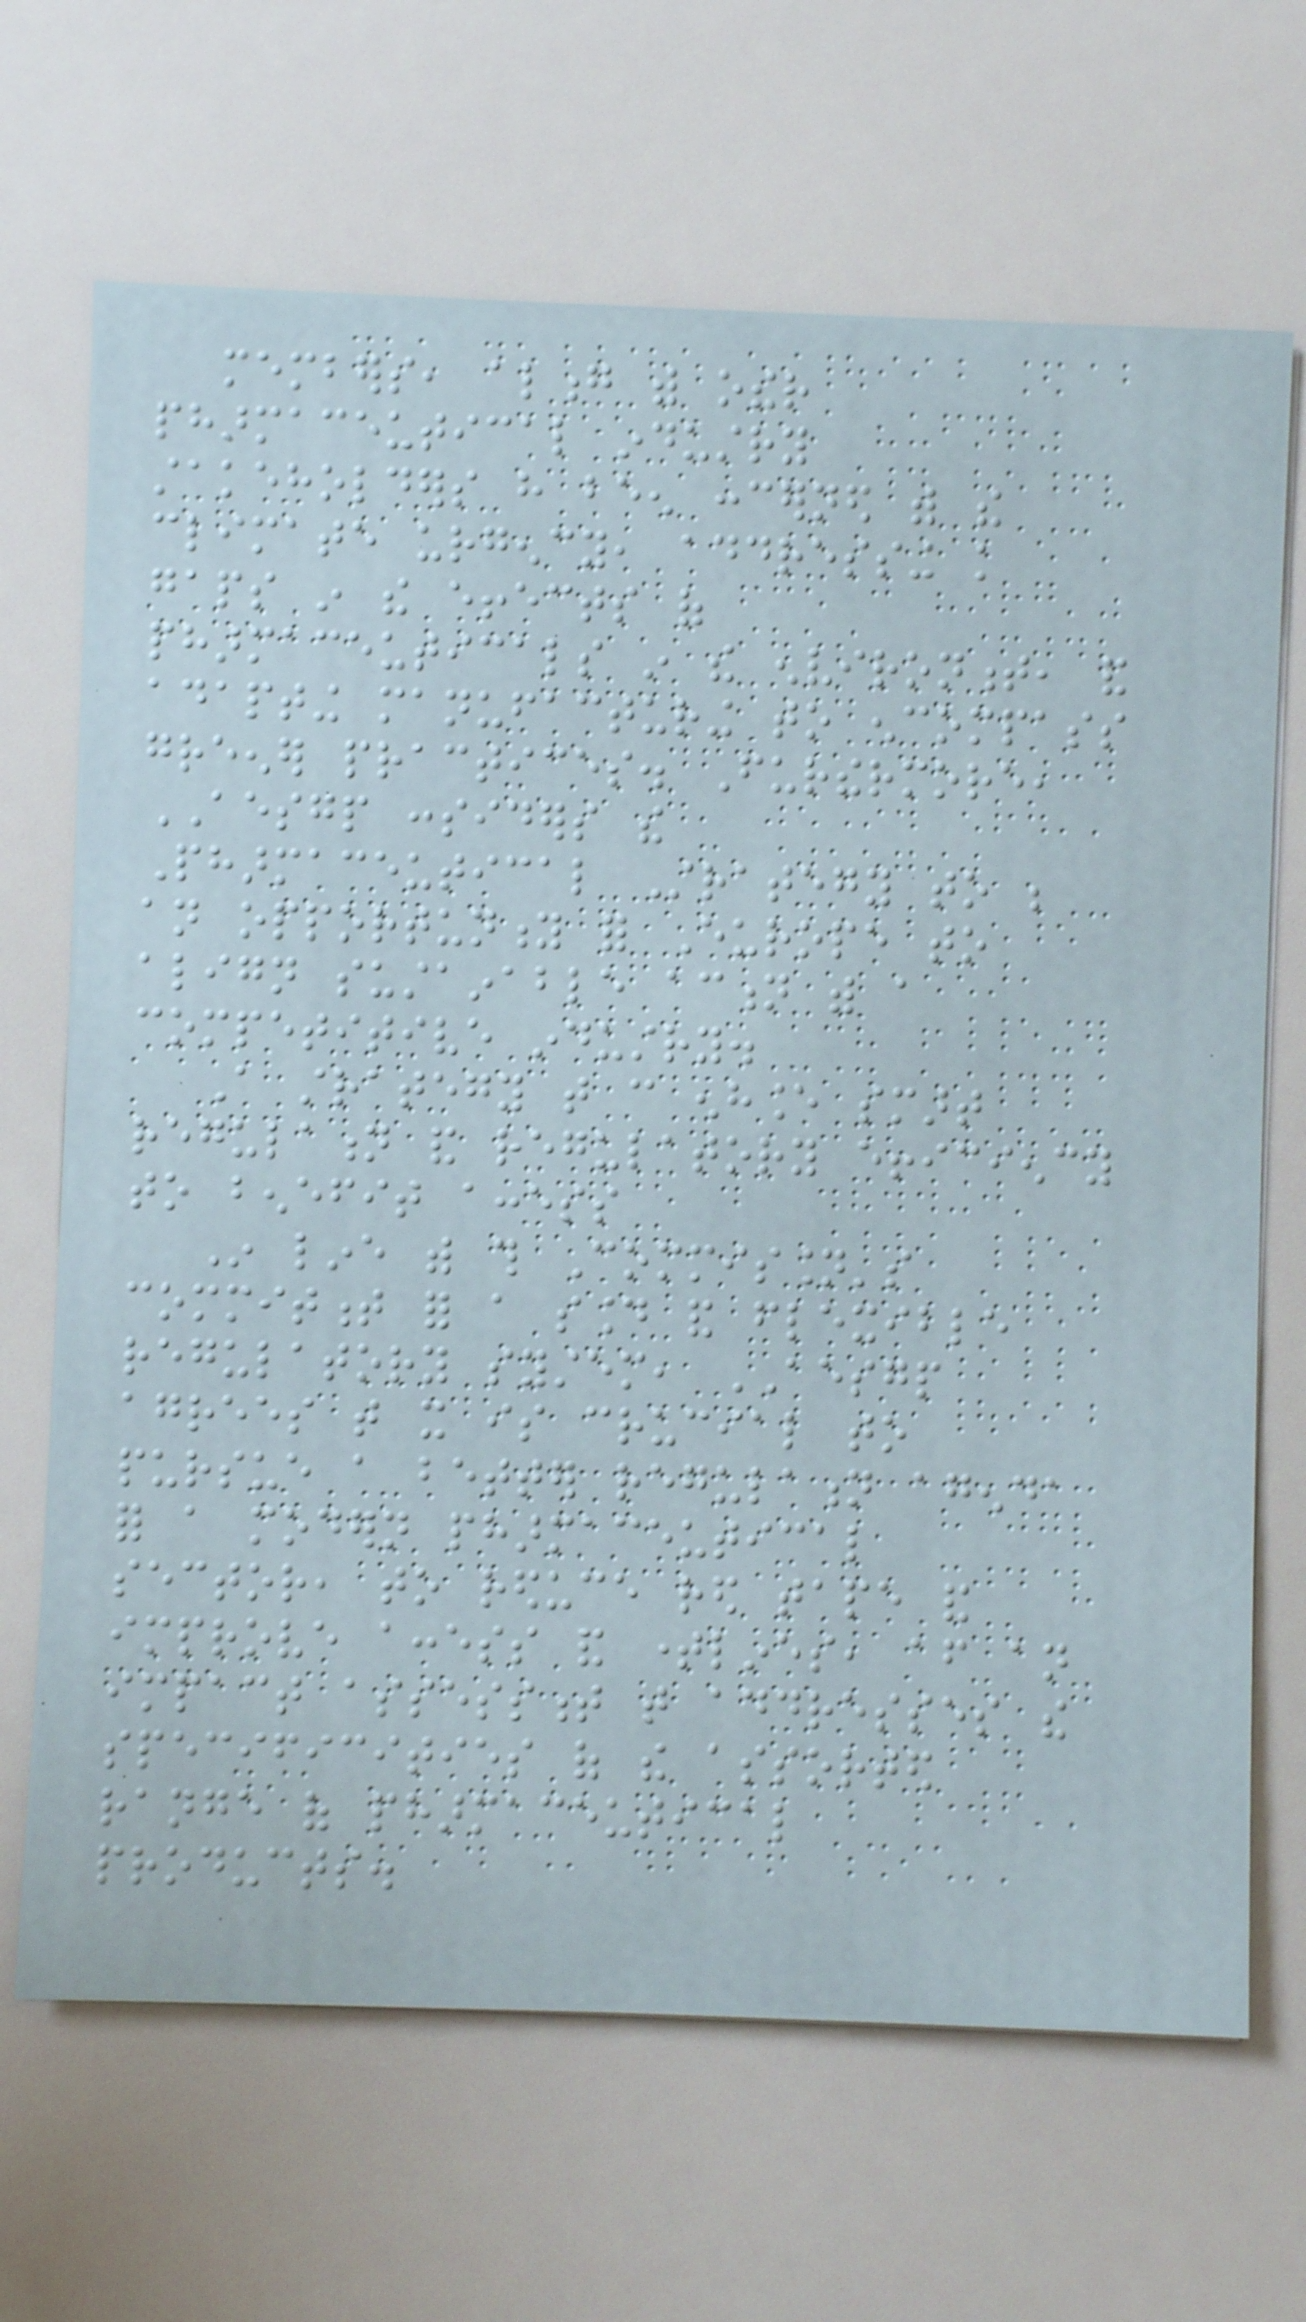members, along with other
pharmaceutical industry
stakeholders have been concerned with the
climate urgency, addressing knowledge
gaps in the effects of
pharmaceuticals in the environment, and
adapting manufacturing to encompass
greener practices. Furthermore,
AESGP considers the
Pharmaceutical Strategy to be
an opportunity for Europe to
align sustainable action with a
competitive industry.
A strategy that can enhance smart
regulation and regulatory efficiency
to benefit access
In line with this Commission's
commitment for a sound and flexible
regulatory system, AESGP
agrees that it is crucial to
pursue a better regulation agenda
for a modern pharmaceutical
sector, to reduce red tape and
improve access and timelines, after an
impact assessment that addresses the
specificities of the assorted
range of pharmaceutical
products.
